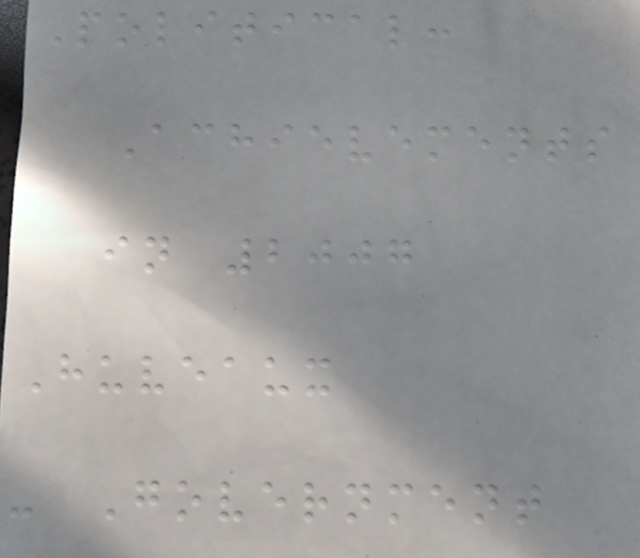Political:
Achievements
in 2007
Huveaux
- Government
